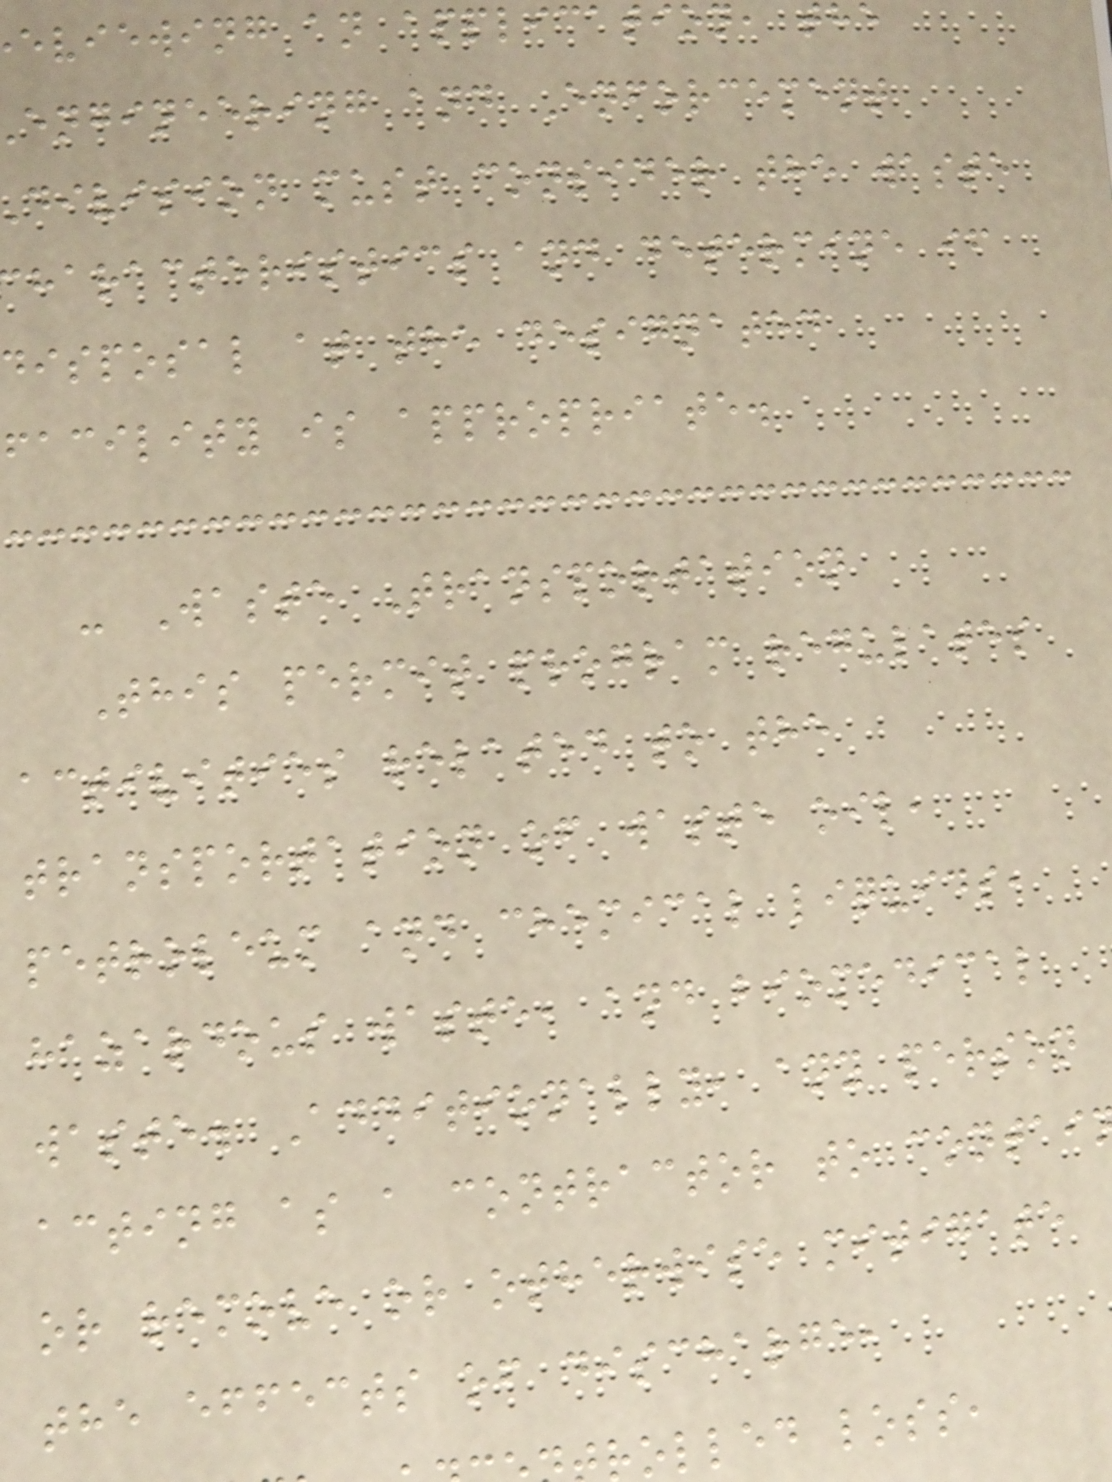eviewing an application, the
engineering and Enforcement
division must consider the waste
haracteristics and determine if
disposal at the designated
facility is appropriate.
- Waste Transportation
This permit program regulates
activities related to the
transportation of waste oil,
petroleum and chemical liquids,
hazardous waste, and biomedical
waste. Additionally, any person
acting as a contractor to contai
or remove or otherwise mitigate
the effects of discharge,
rolled loss,
